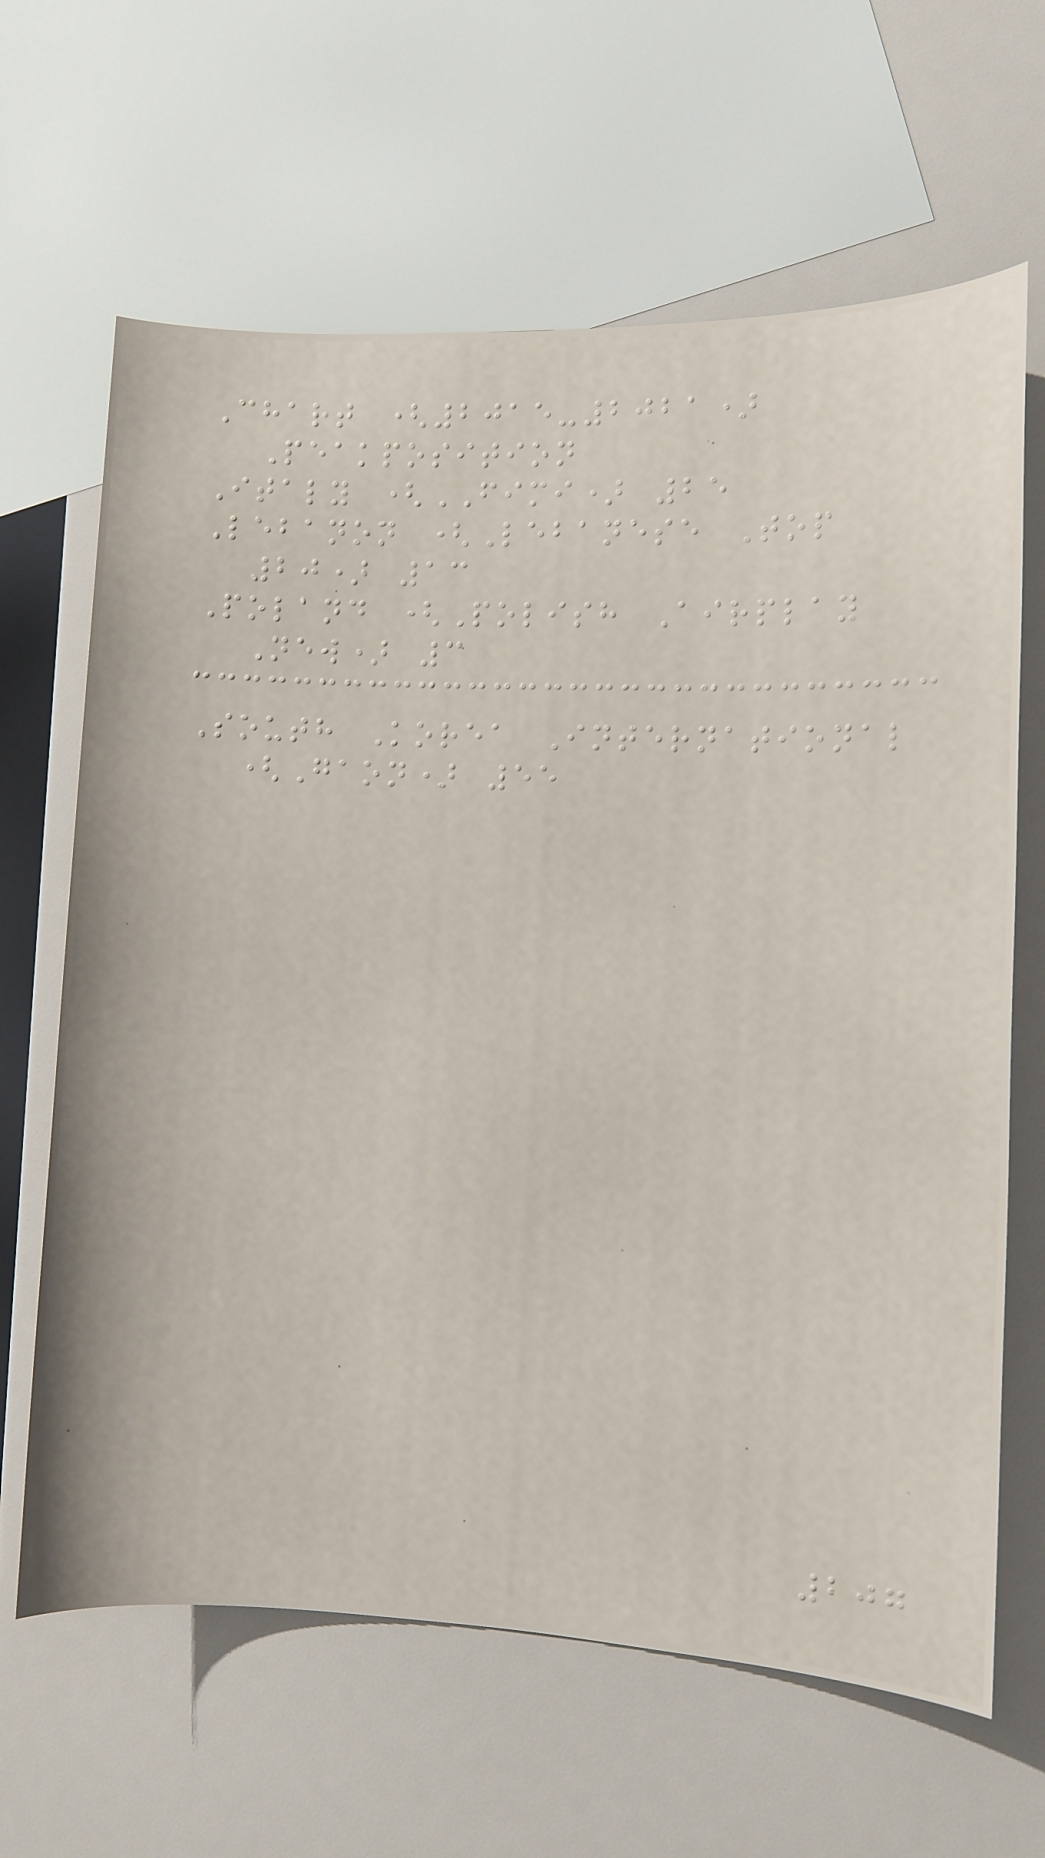Chart (2015-2021)
Peakposition
Italy (FIMI) 25
Lebanon (Lebanese Top
20) 13
Poland (Polish Airplay
New) 3
South Korea International
(Gaon) 55
207
